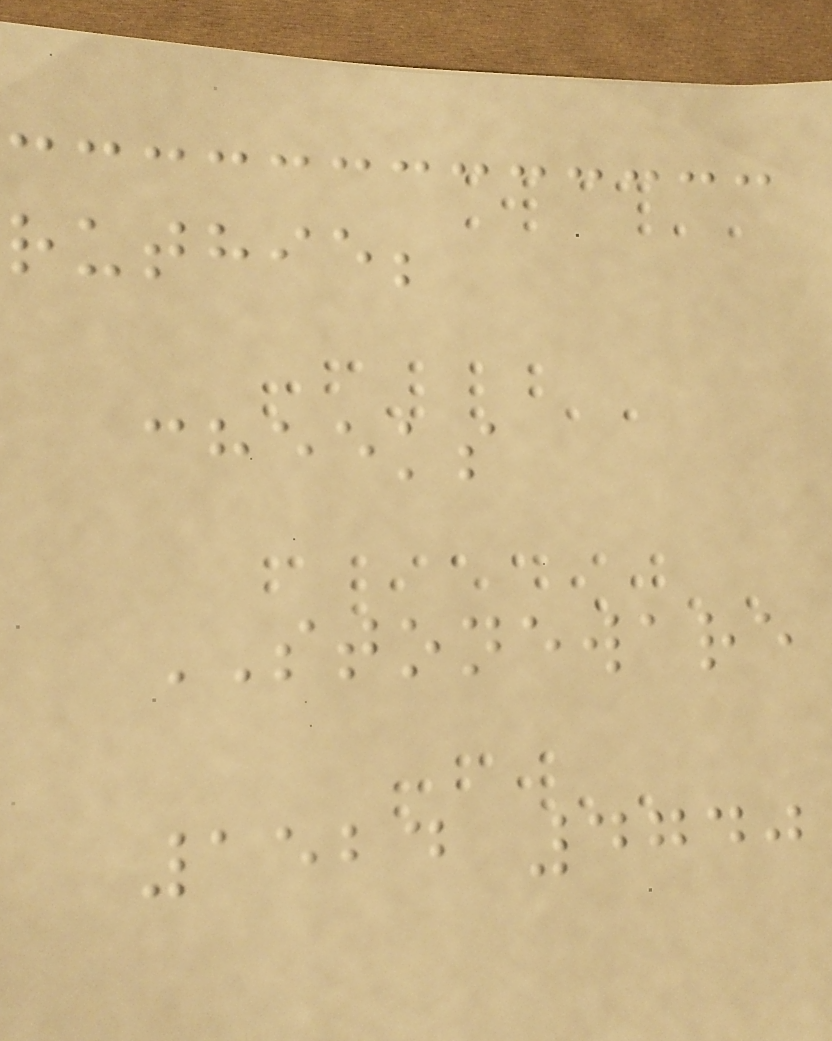ruthie;
cheeks
STONEWARE
1524 4740
